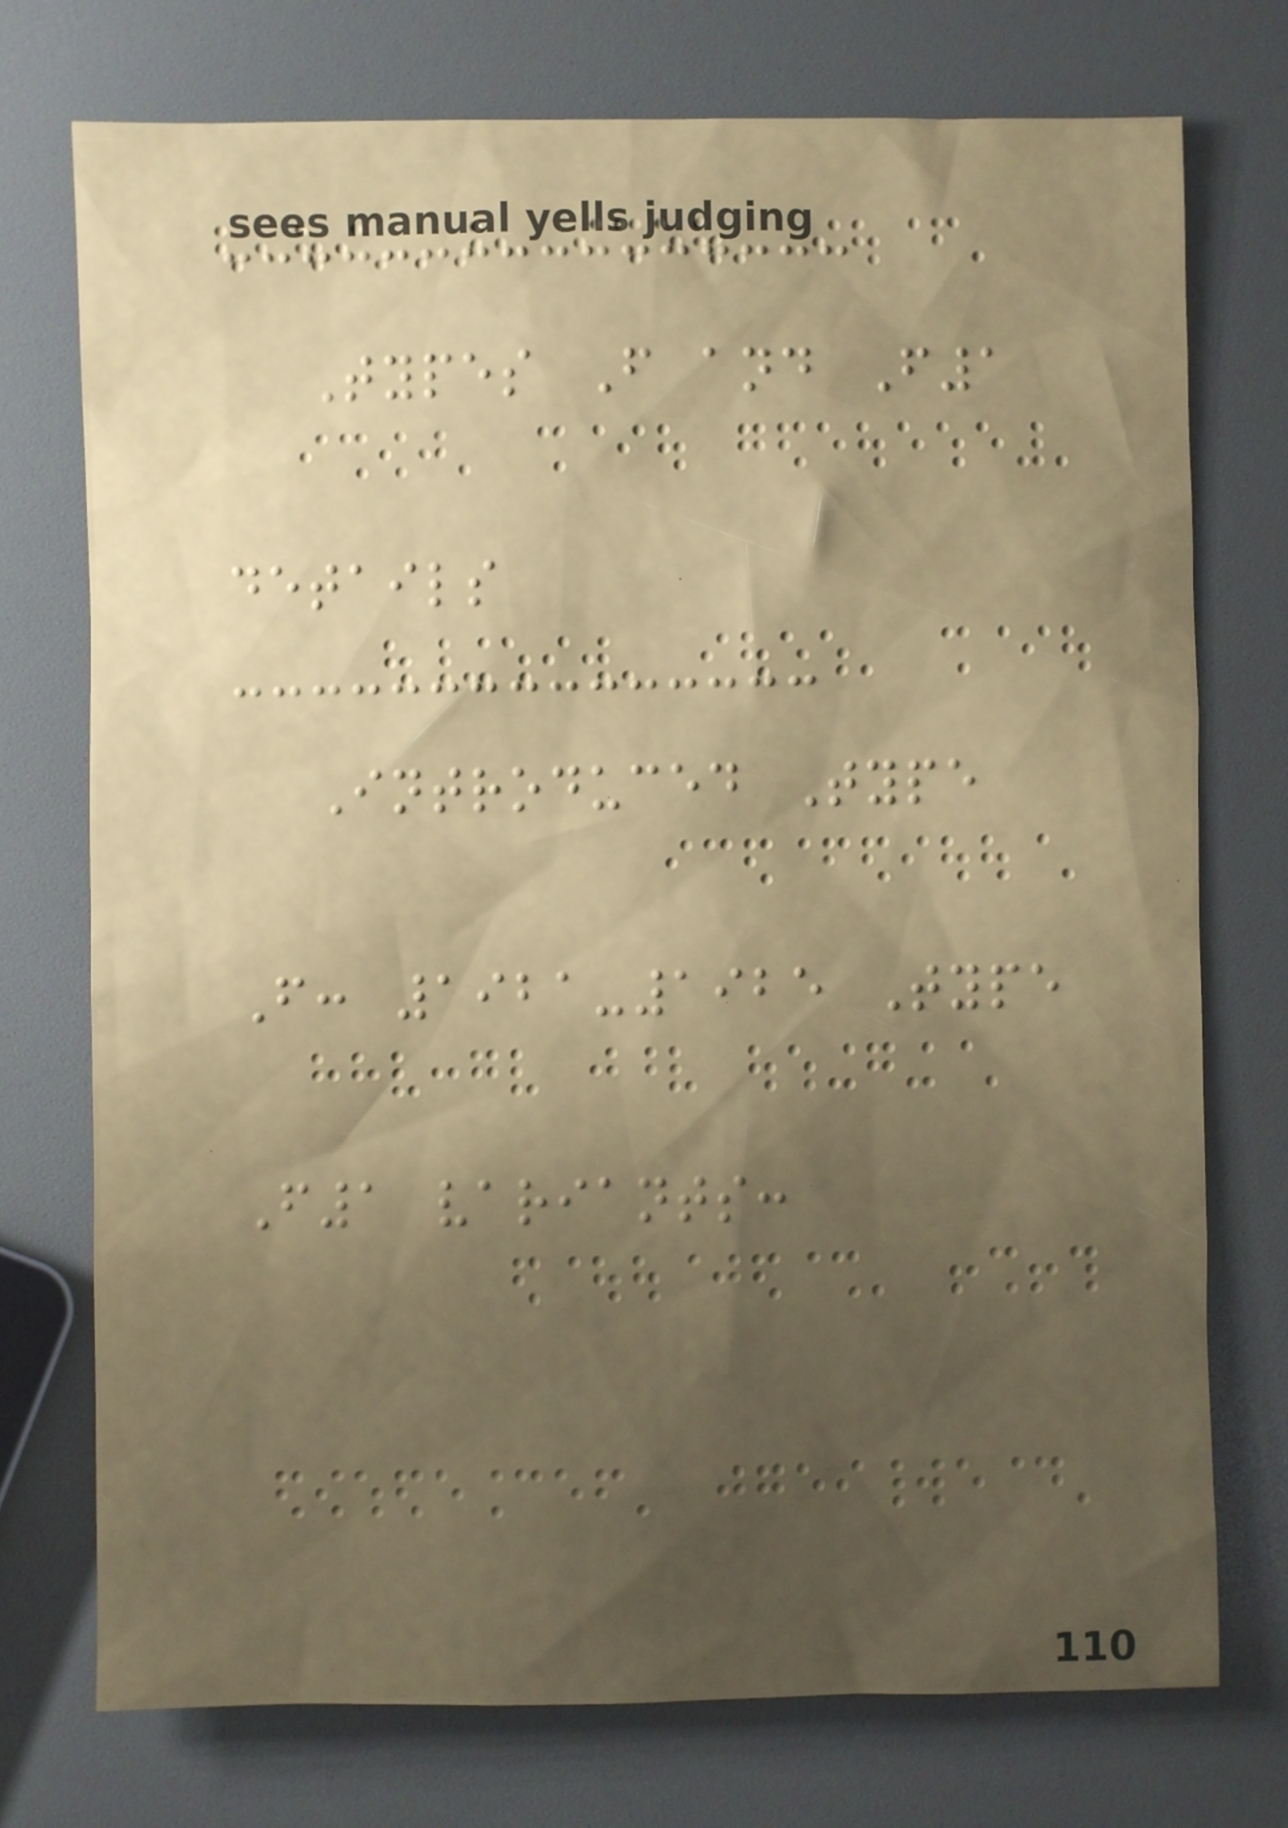Types F and F1
details
Introduced Type
F: 1921-1925 Type
F1 variants:
